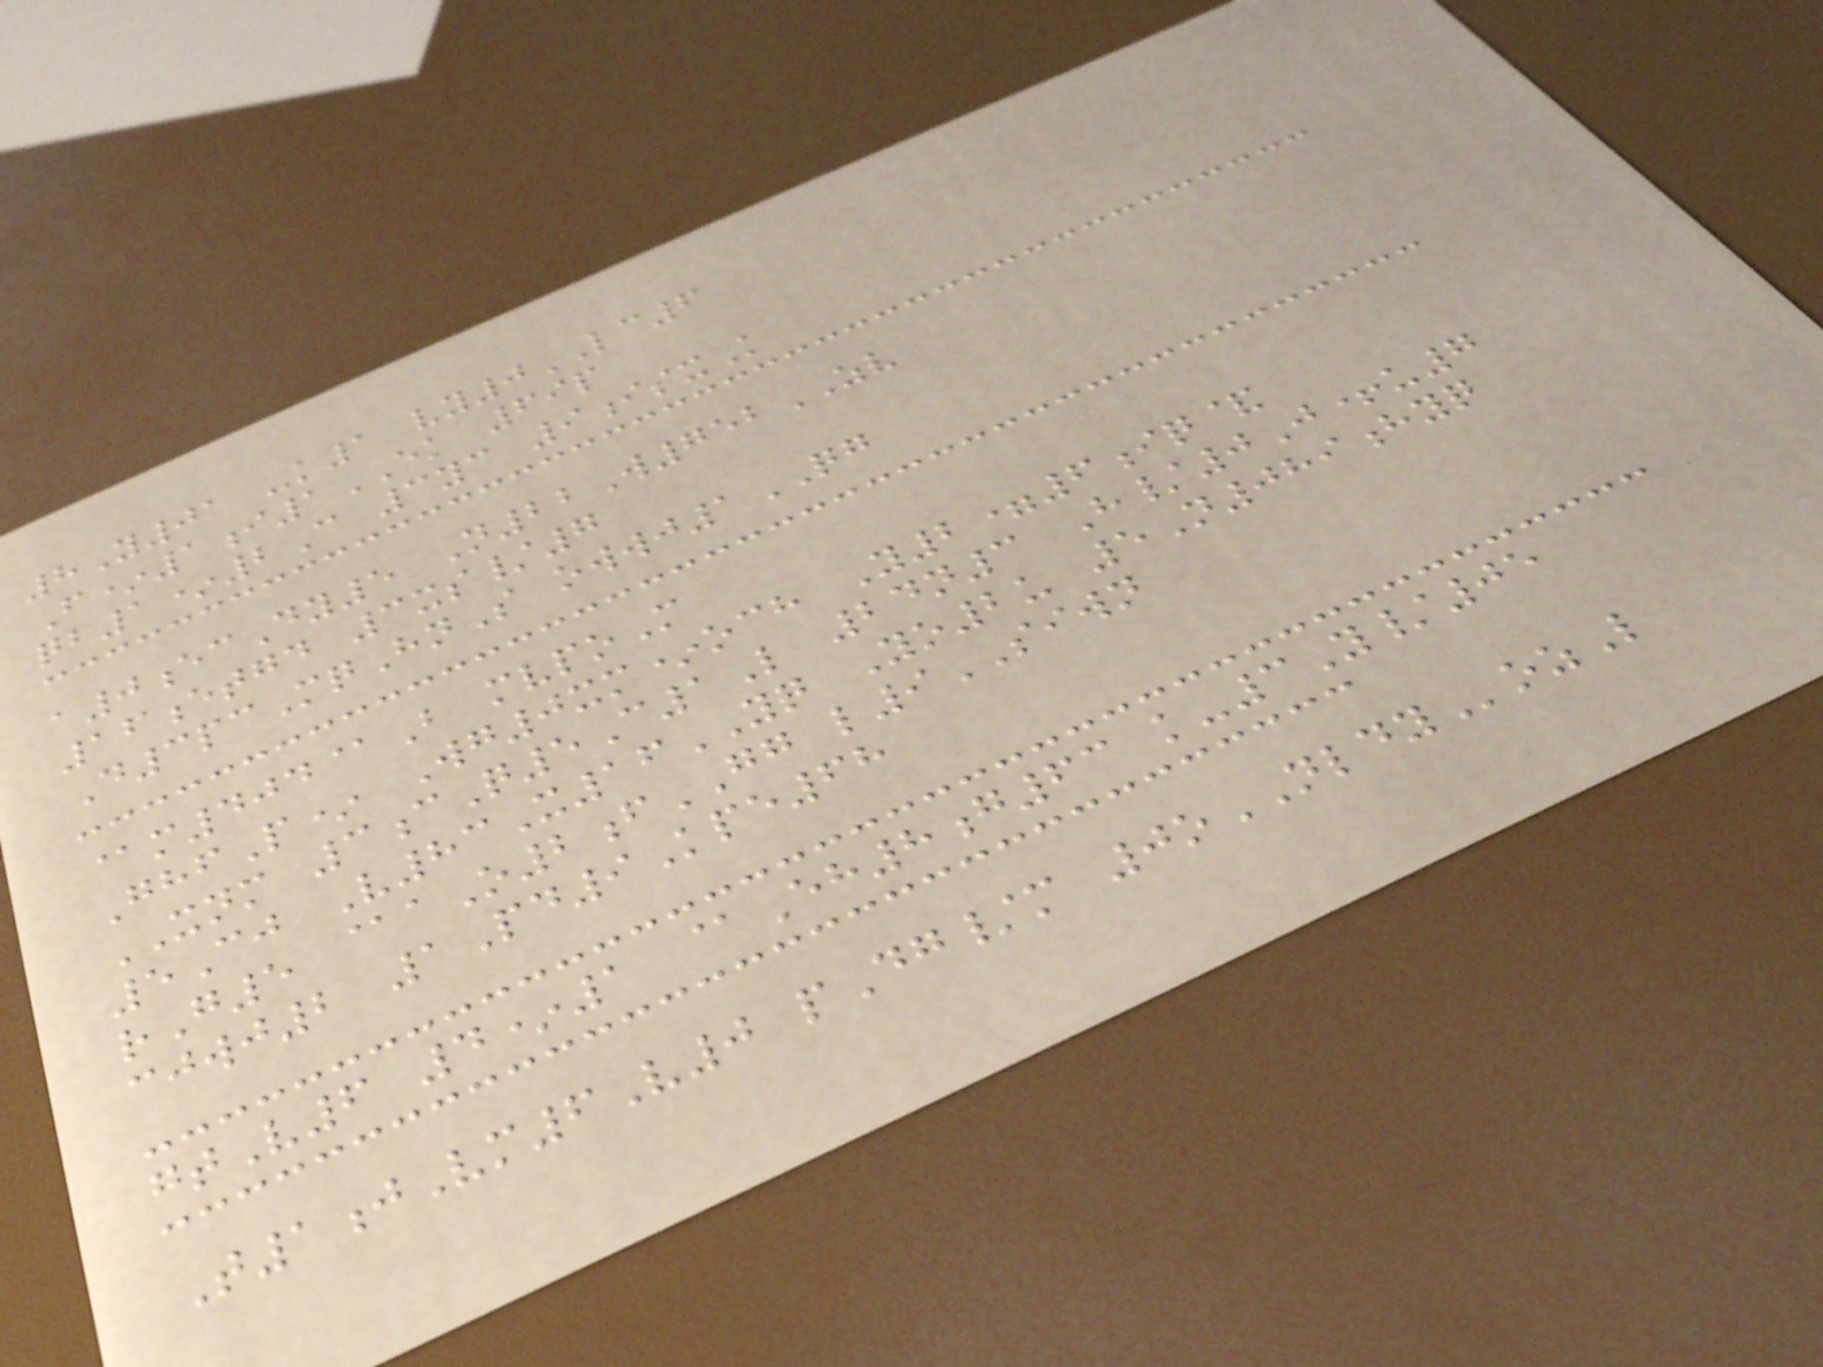8Y01 -k1 vy0LC6
F*1i1EK 69p
qb1*2C 3yc 9isxK
a0ecDy5 N22W752ZV
16etgd 3xs/7
D3pcMqHnS owwj1QG
@m404@B mvpoM
GhfP* Wg0xm*och Y2=6iq&
XNM 3cQ5C1L 24n3 H/0J+u7
5Cj V83X16YQ Yo2u 5N089hyq
rG5 @aO2fGG l9SIWN
cjwj2 1Pd9Kpe68
gtV6 4*1 @Eh8g63 k-3Y/05
T1jVm6V0 pDg/m 0oNLDYozL
